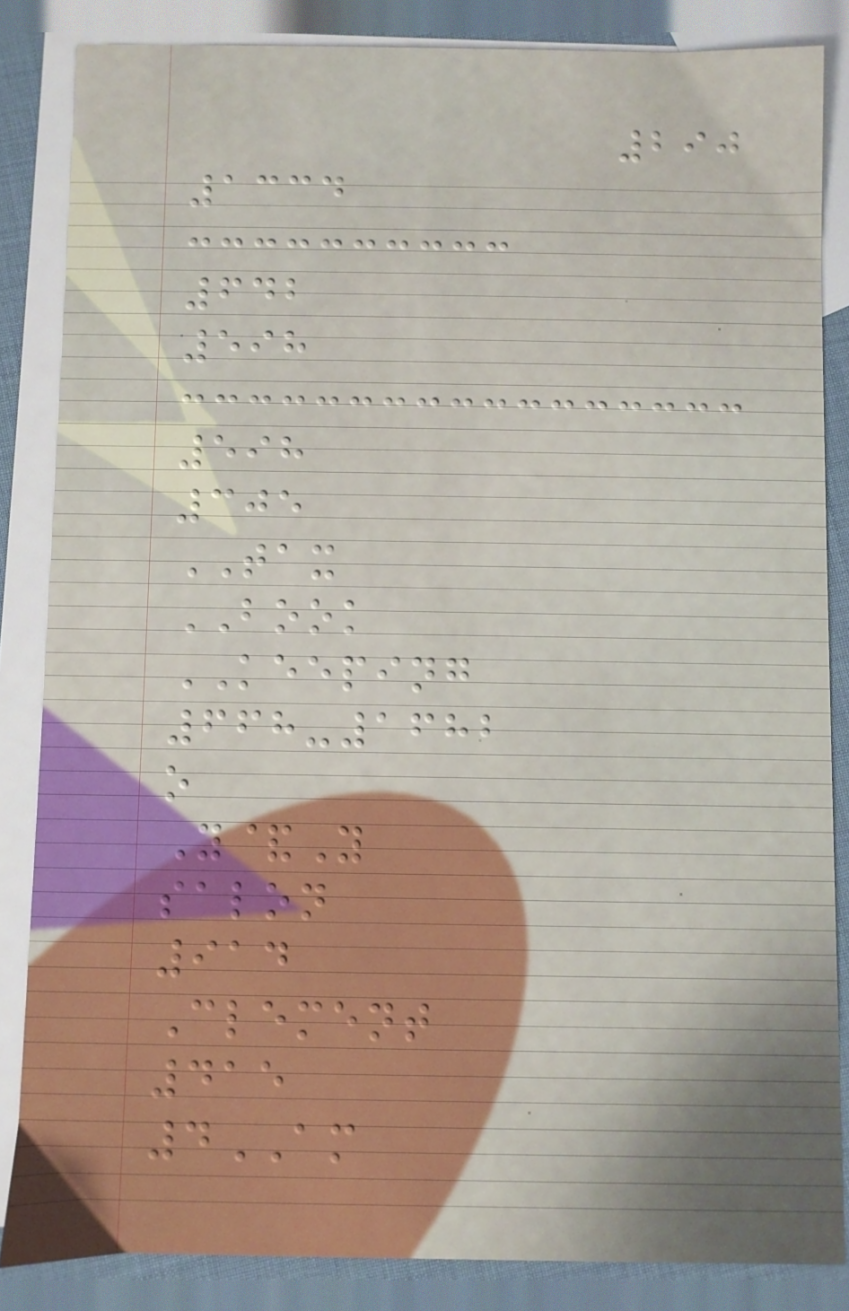290
1334
642
598
598
305
TAX
BOOK
KEEPING
668-1682
o
Y&Y
salon
914
Clement
415
4AM
